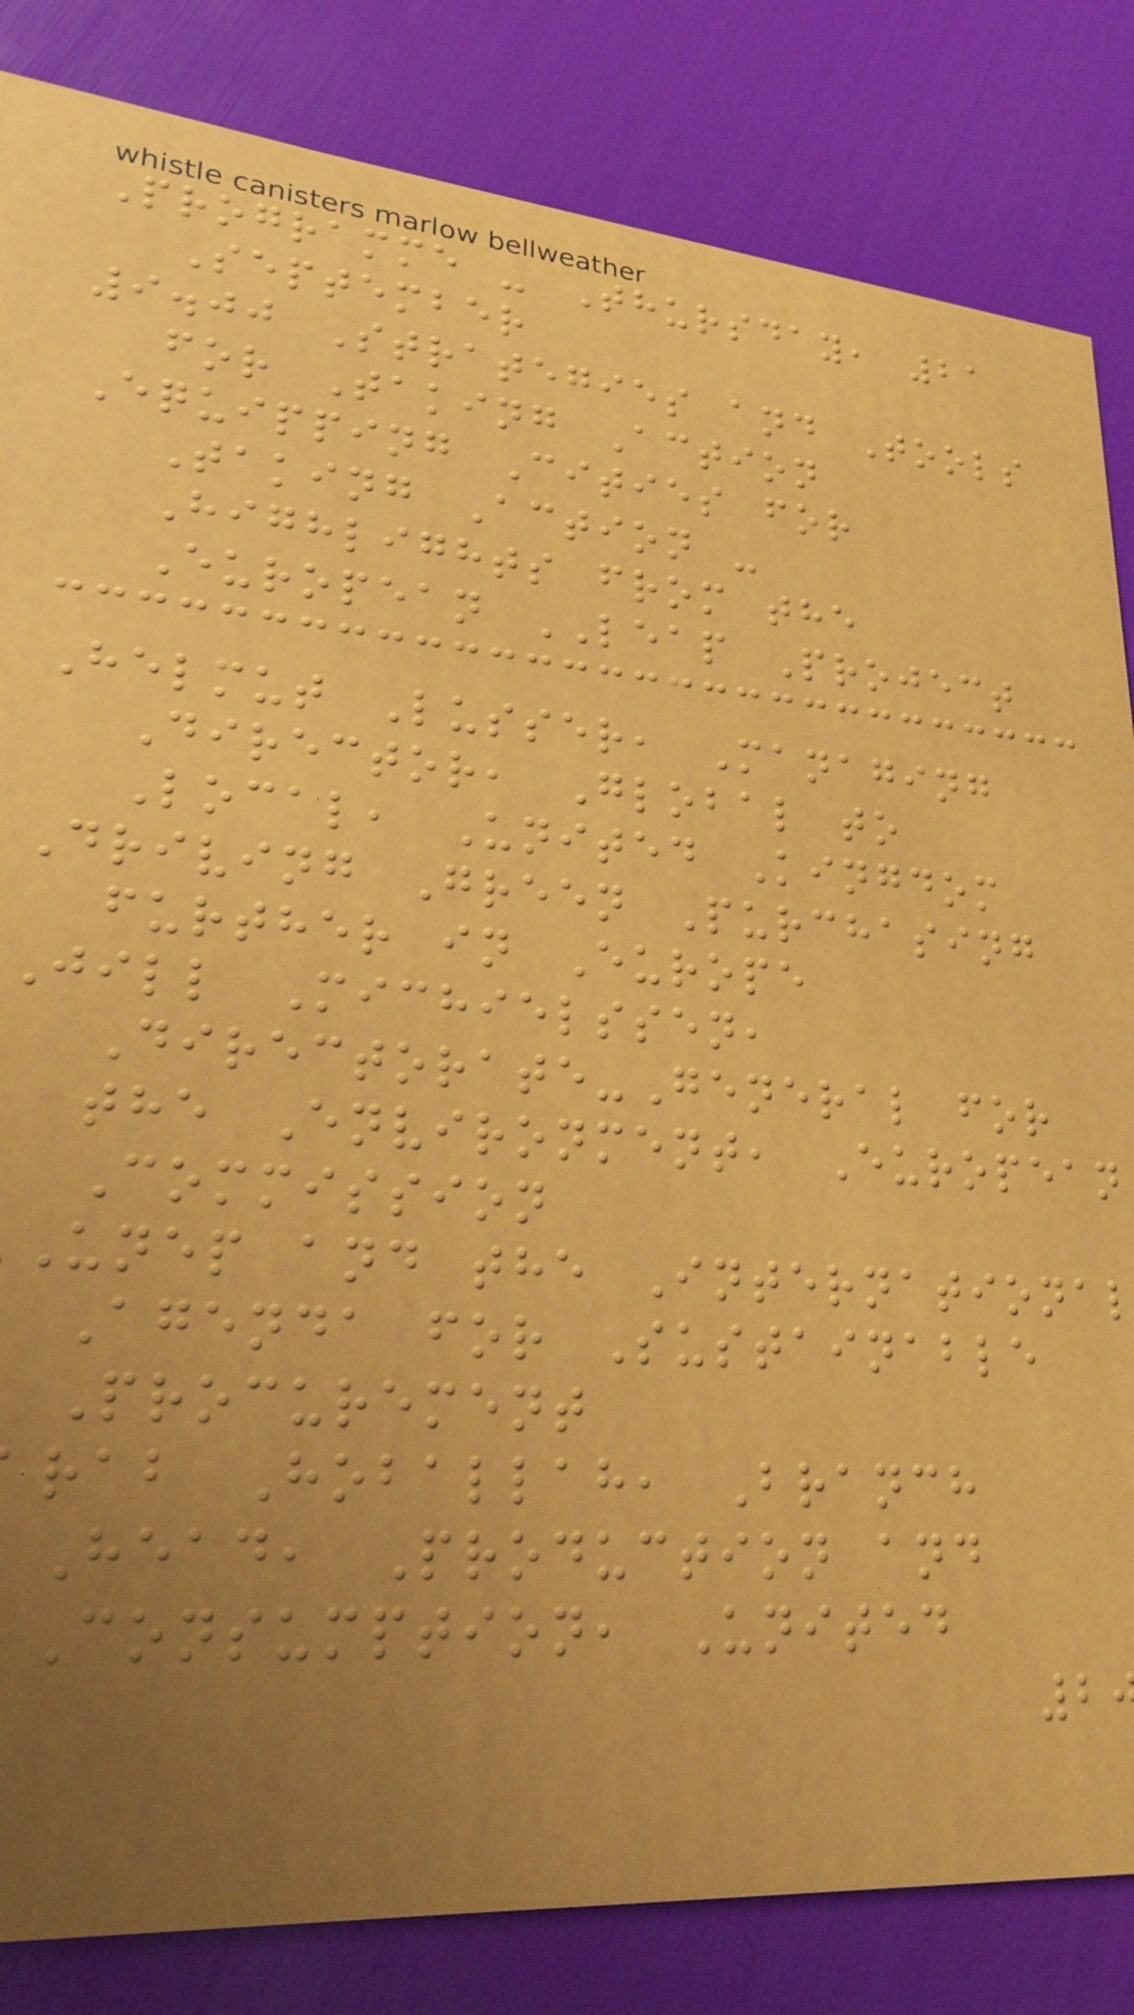Programme - Thursday, 21
September
9.00 Strategies and Tools
for Taking Action
Equipping Cities for
Taking Action -
Highlights from the
European LEAP Project
Helmut Lusser, Managing
Director, Global to
Local, United Kingdom
Driving Green Purchasing
further in Europe
Jill Michielssen,
Directorate-General for
the Environment, European
Commission
unep and the International
Agenda for Sustainable
Procurement
rab Hoballah, Branch
Head, Production and
Consumption, United
